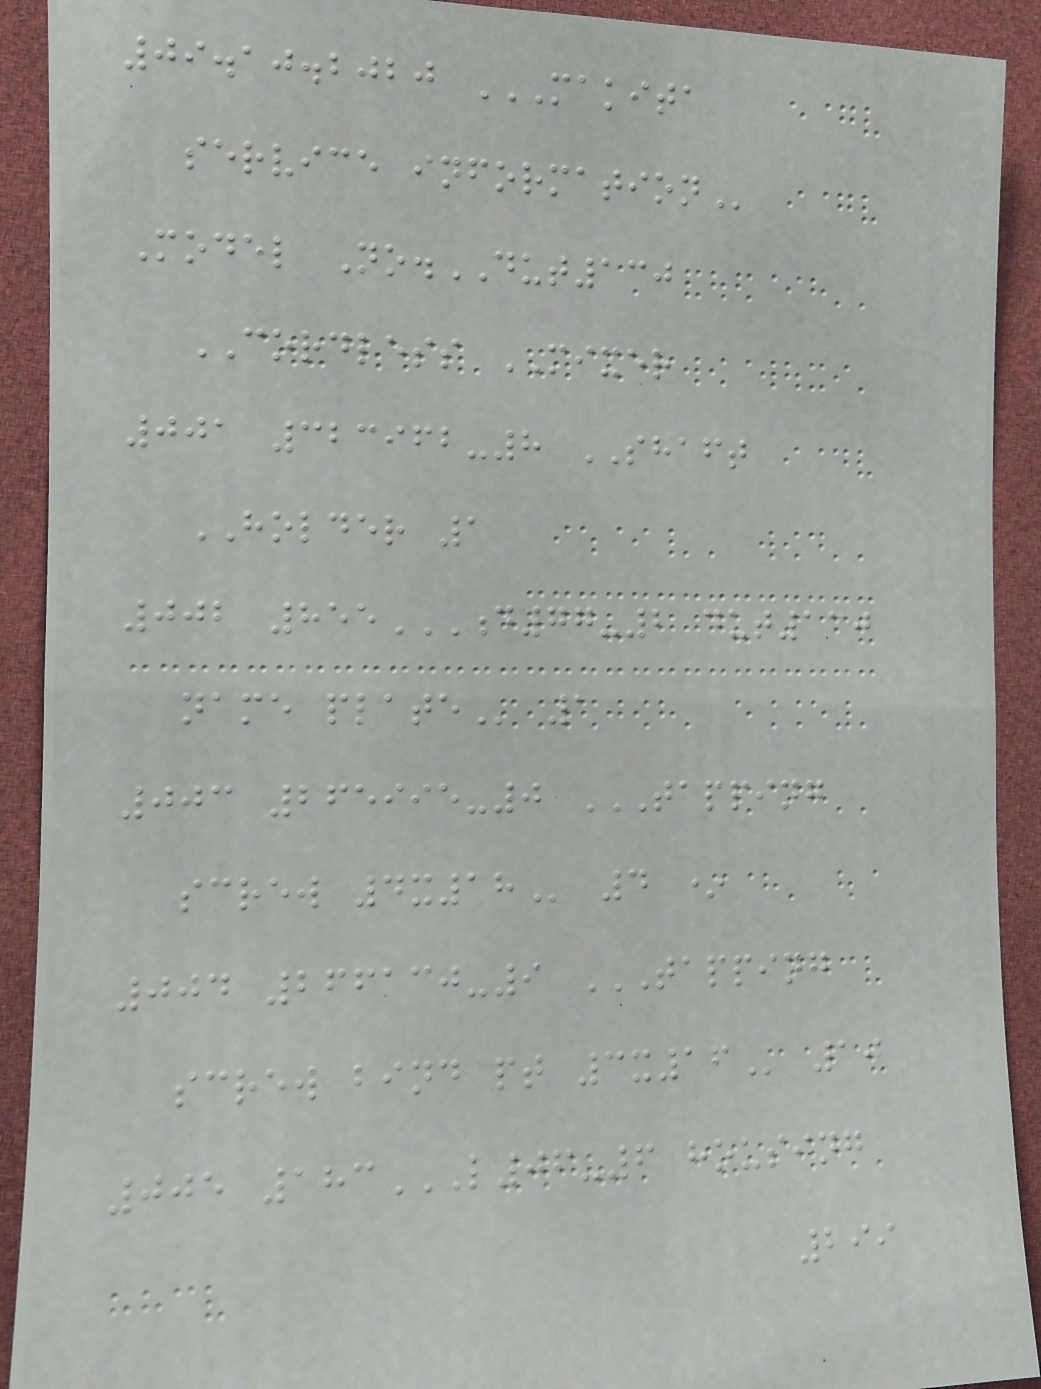09.10.2020 MAKITA
SERVICE INFORMATION
Model No.DUT130
CORDLESS MIXER
001 323962-8 SHAFT
HOLDER 1
002 855D77-2 DUT130
NAME PLATE 1
003 265995-0 TAPPING
SCREW 4X18 4 *
004 266130-9 TAPPING
SCREW BIND PT 3X16 10
005 183L06-6 HOUSING
299
